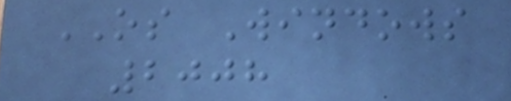OS Windows
2008
